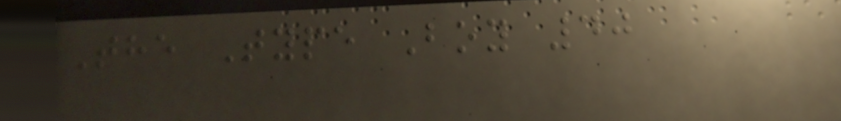The Type Boy 40
